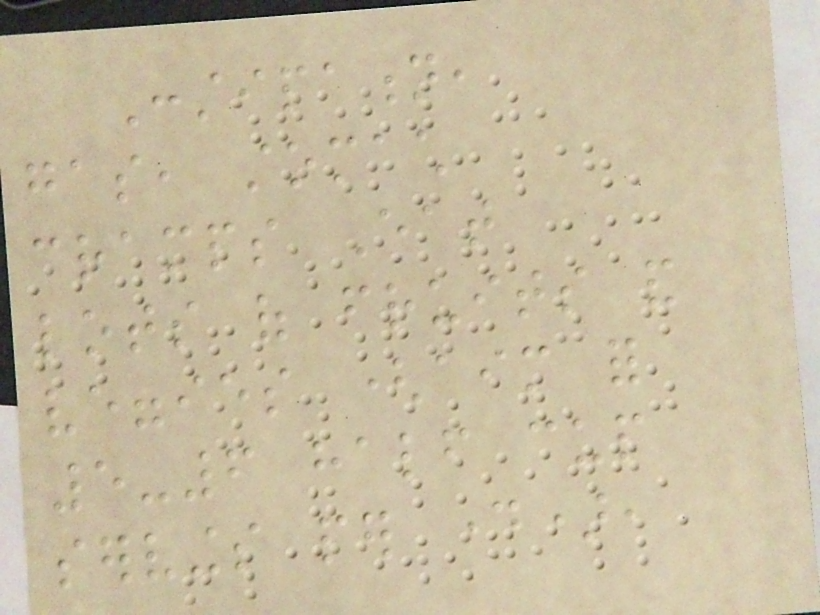Constipation,
gas, stomach
cramps Eat
lots of fruits and
veggies (aim for
5-6 half cup
servings per day),
